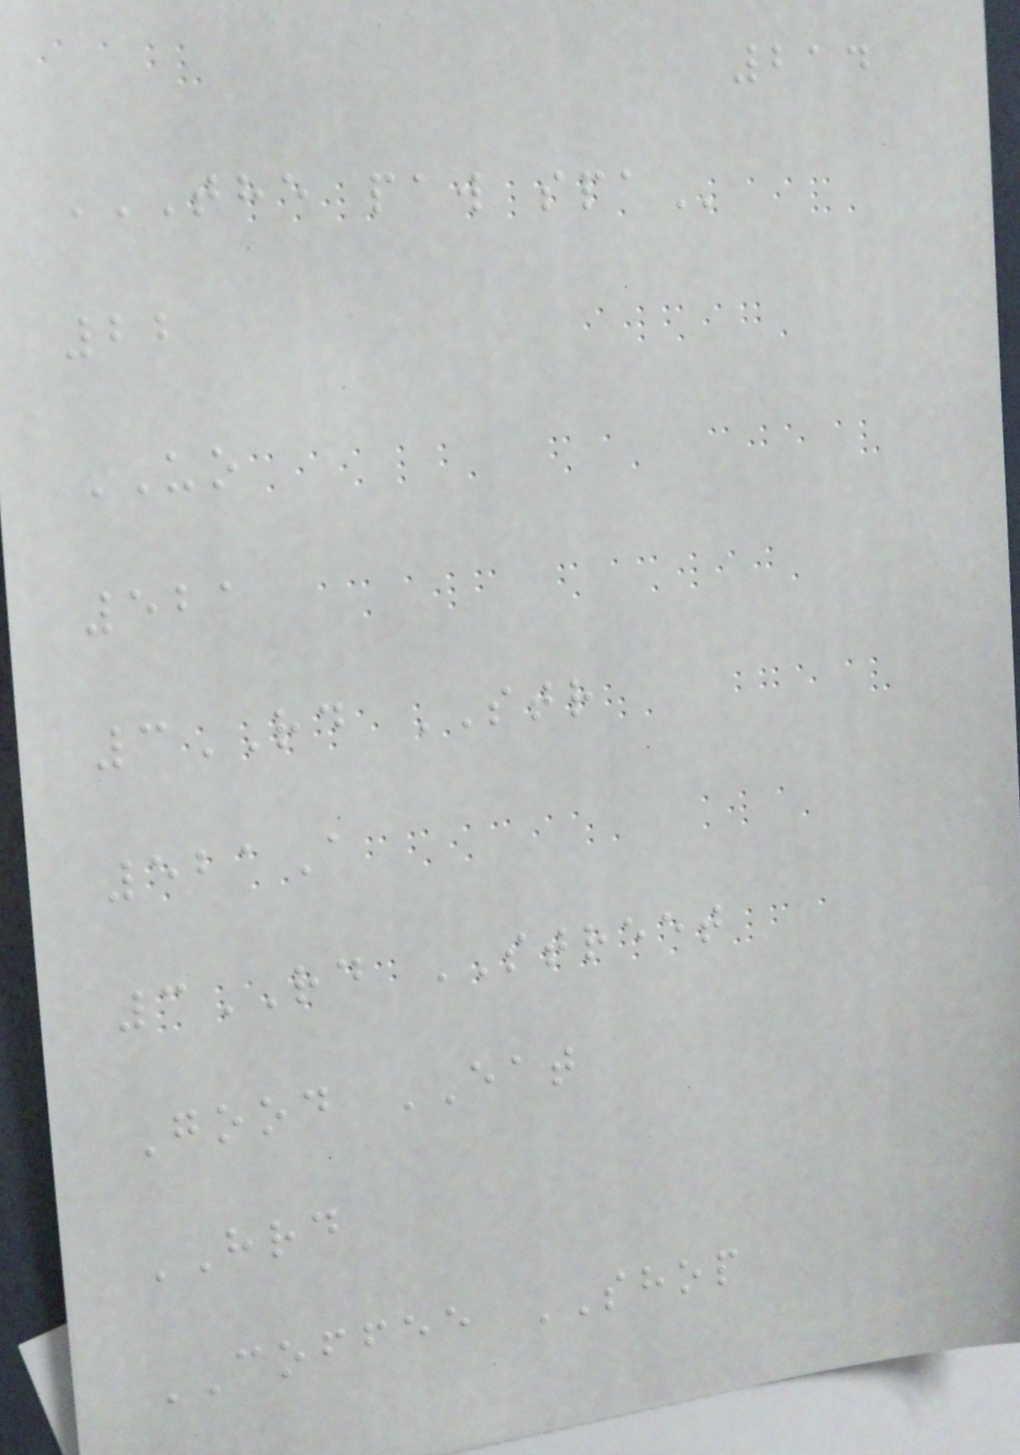214
THE PAW SPA
22
UO
521
3RD STR
521A
3RD STREET
Good EAT
HRD
COFFEE SHOP
